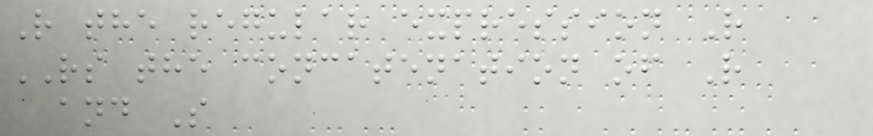R the regular expression R
RS the concatenation of R
and S
